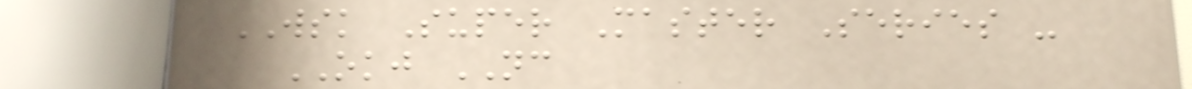WSK Super Master Series -
OKJ NC
